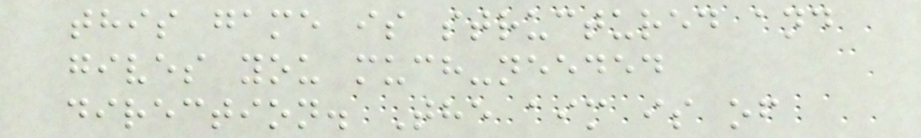this game is structured and
gives you much-needed
direction. The aim is of
